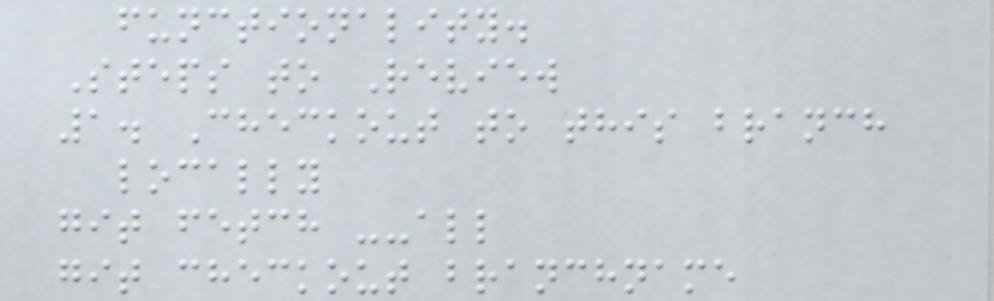functionality.
Steps to Review
1. Checkout to this branch
locally
git fetch --all
git checkout branchname
